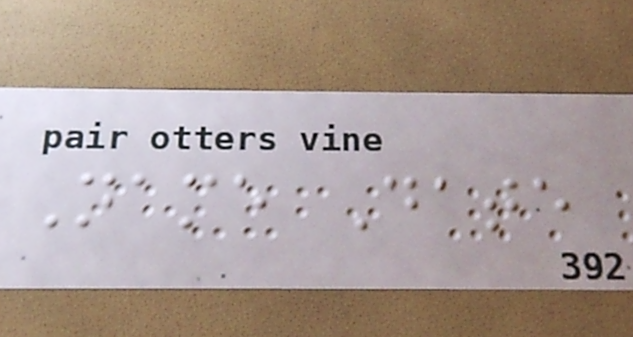Name Date
